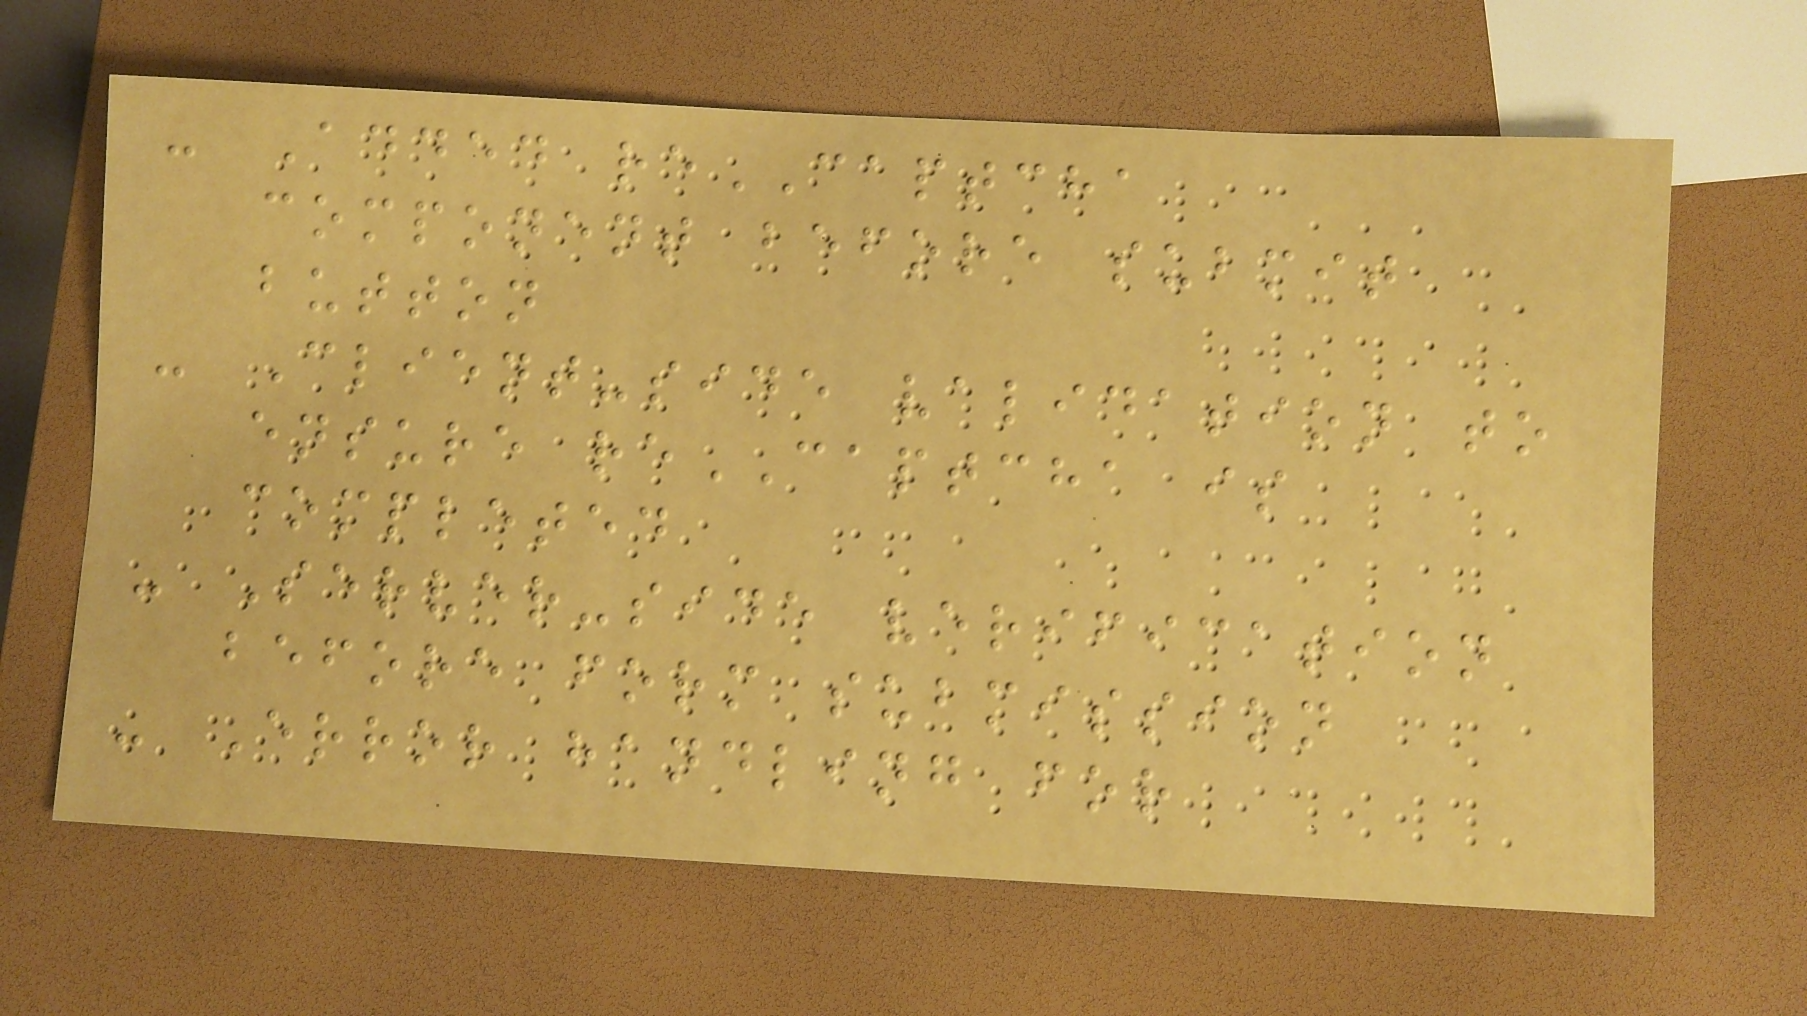- Added reCAPTCHA
component before submit
button
- Client-side validation to
ensure reCAPTCHA is
completed
- Server-side verification
before form submission
- Error handling for
